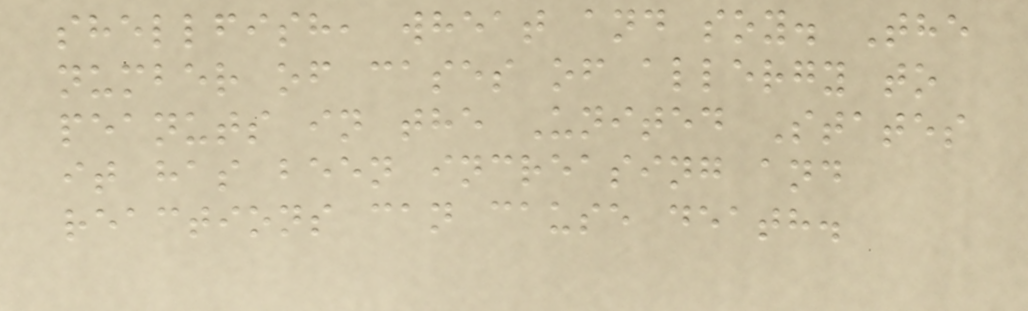shellfish, wheat and soy. The
number of cases of allergy to
peanuts in the United States
it has been increasing and
reactions can cause death.
